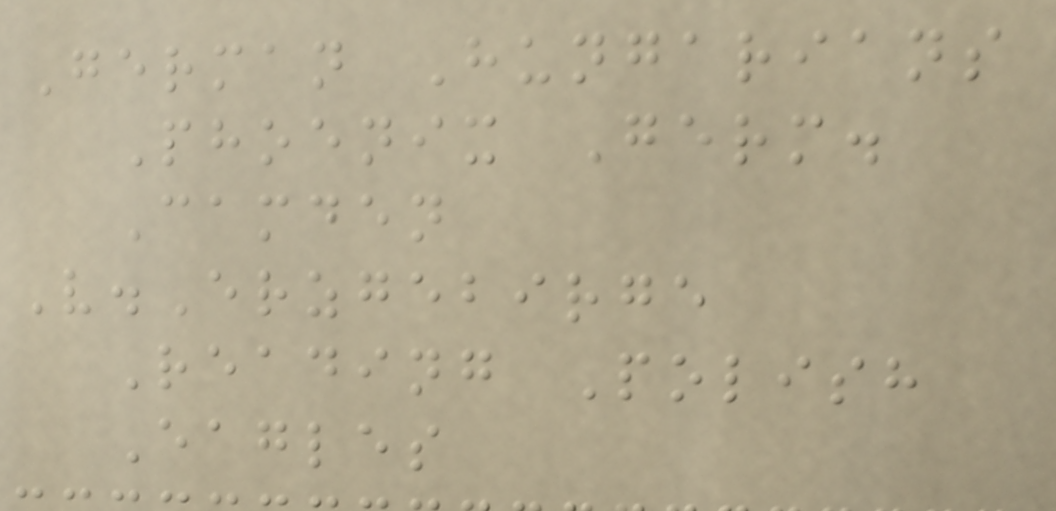German Hungarians
Phoenix Germ.
Camden
V.Erzgebirge
Reading Polish
Eagles
